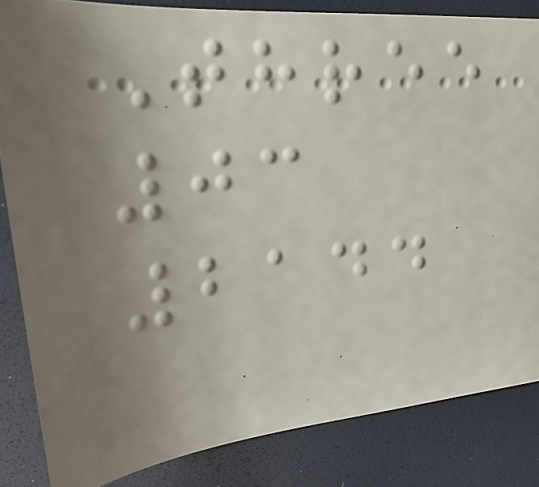Three
03
2144
